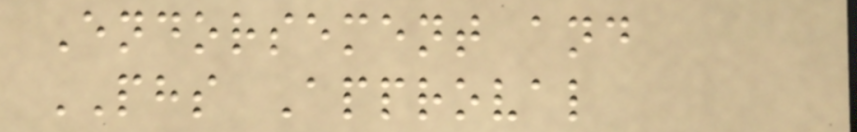Endorsement and
PHS Approval
